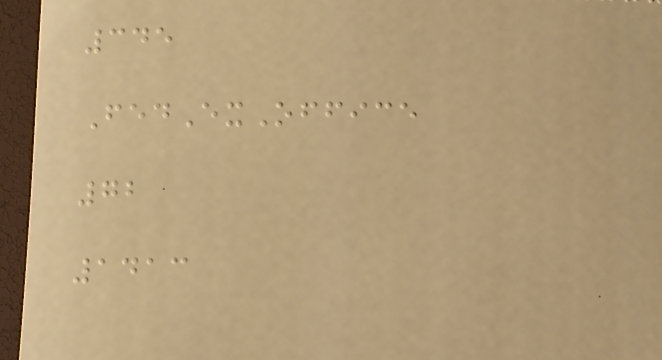345
FedExOffice
72
1413
